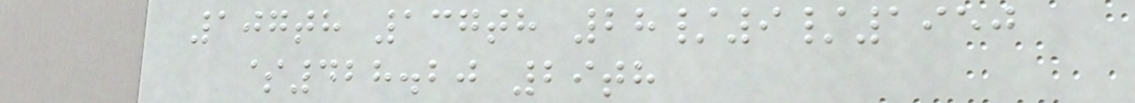107th 137th 28/9/1950
$428.20 29th
